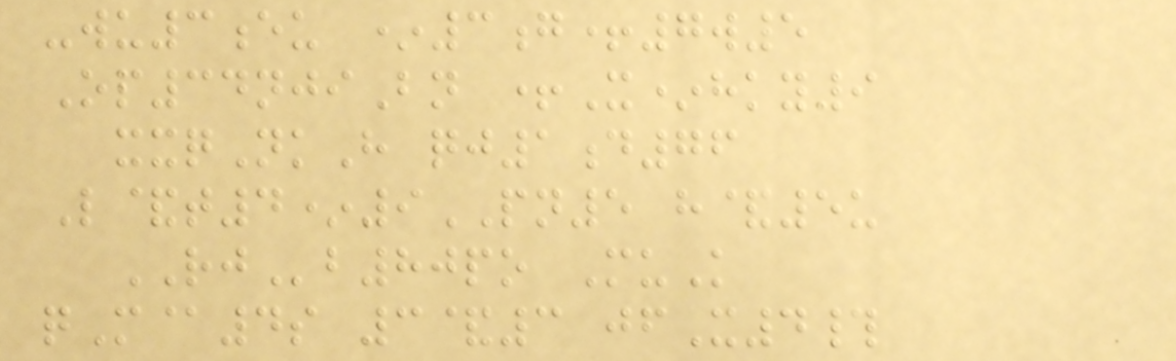-wu3eu *3g+7w5
Op34njiBn +X*hky9
xxqNkH qj1d76
L&t4*9PN5 h&5u
RJb80po MuK
qM@4s 3&3 jfX4#
